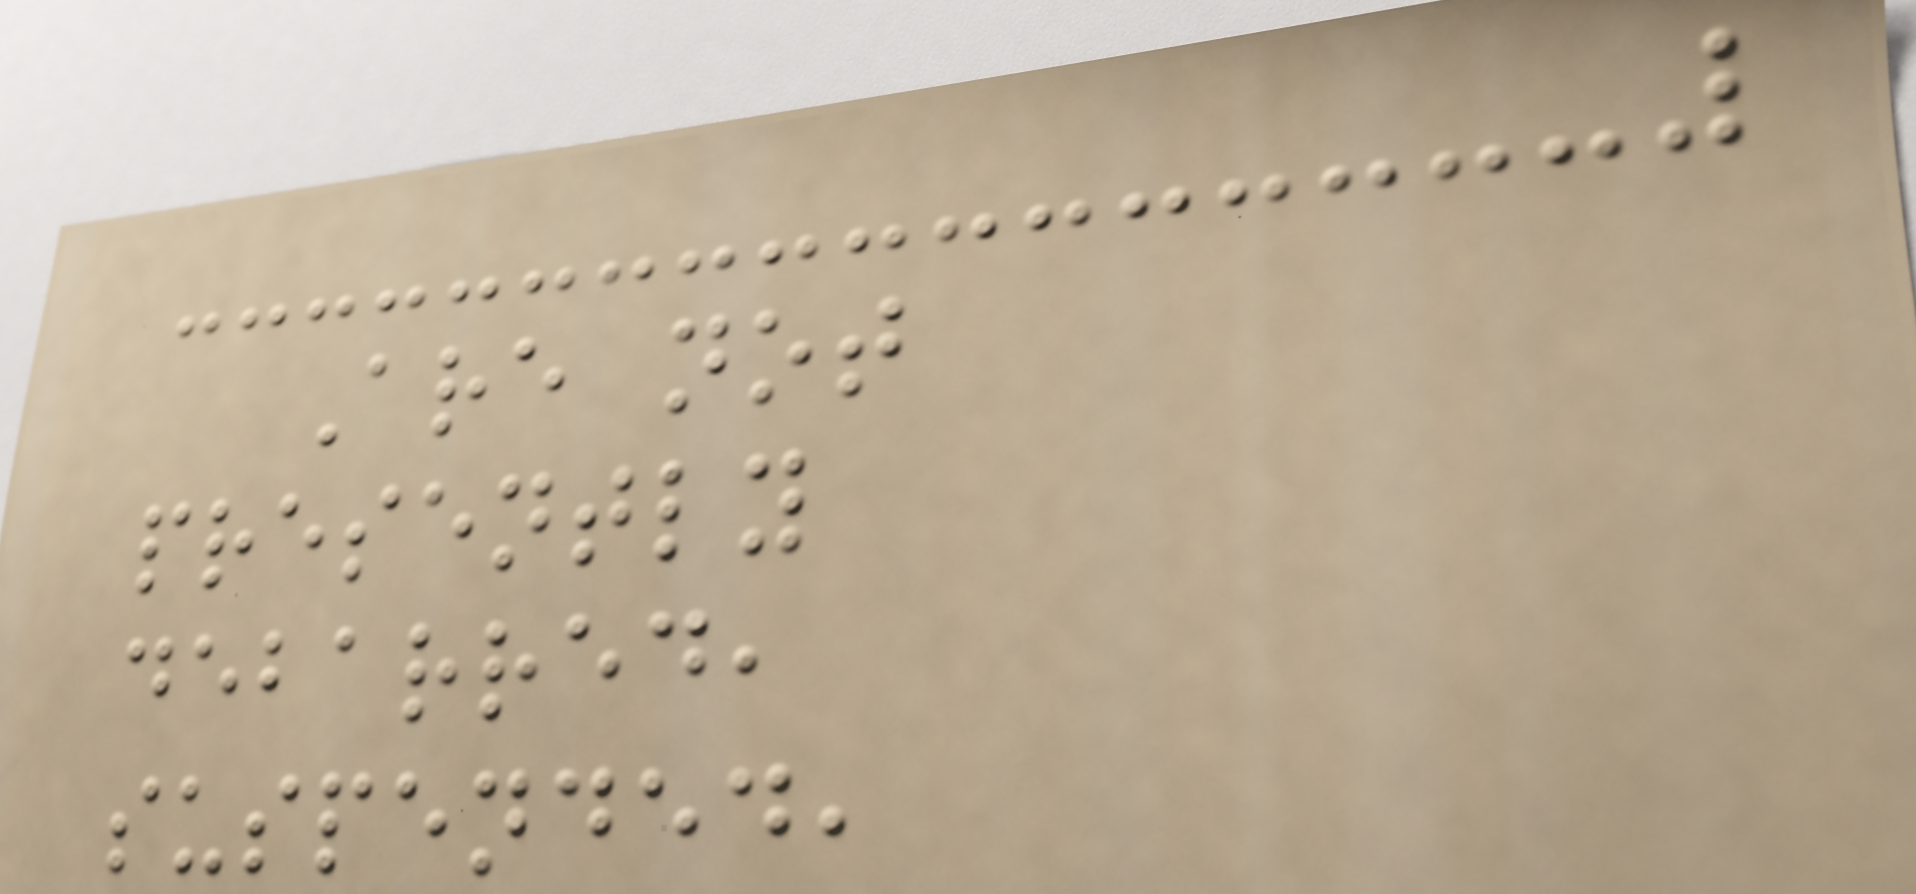Are not
presently
debarred,
suspended,
